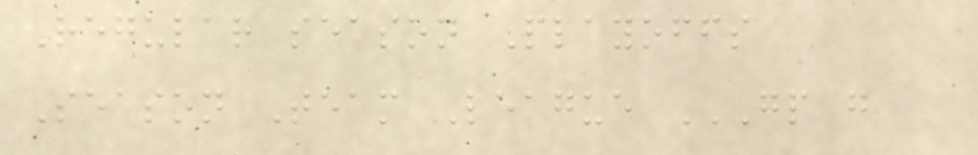Regular season Playoffs
Season Team League GP G
